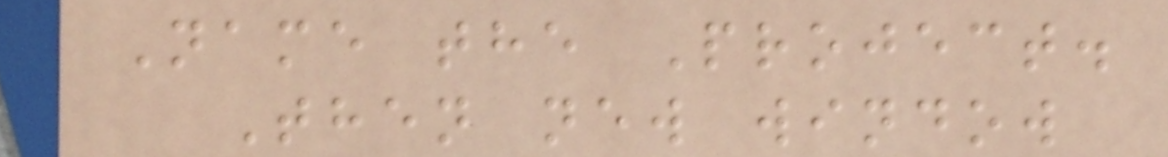Name the Project.
Then new window
